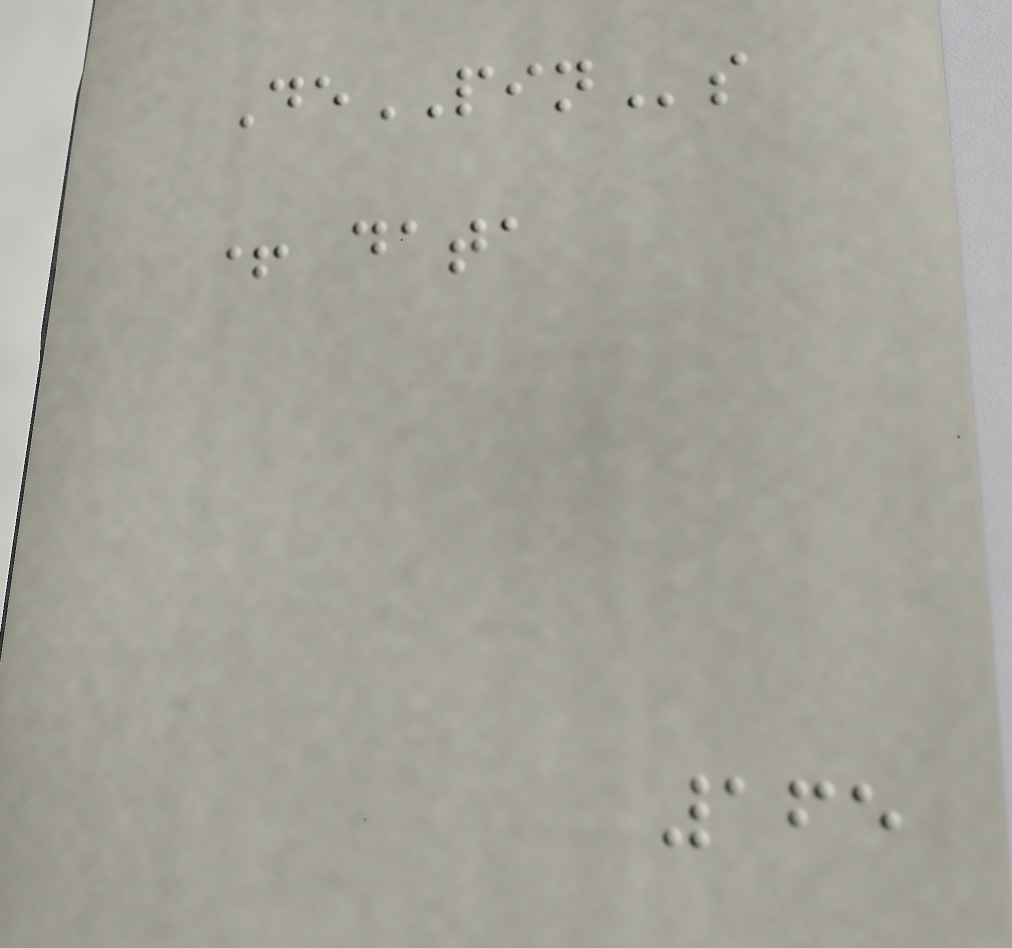DePINs
+ data
165
